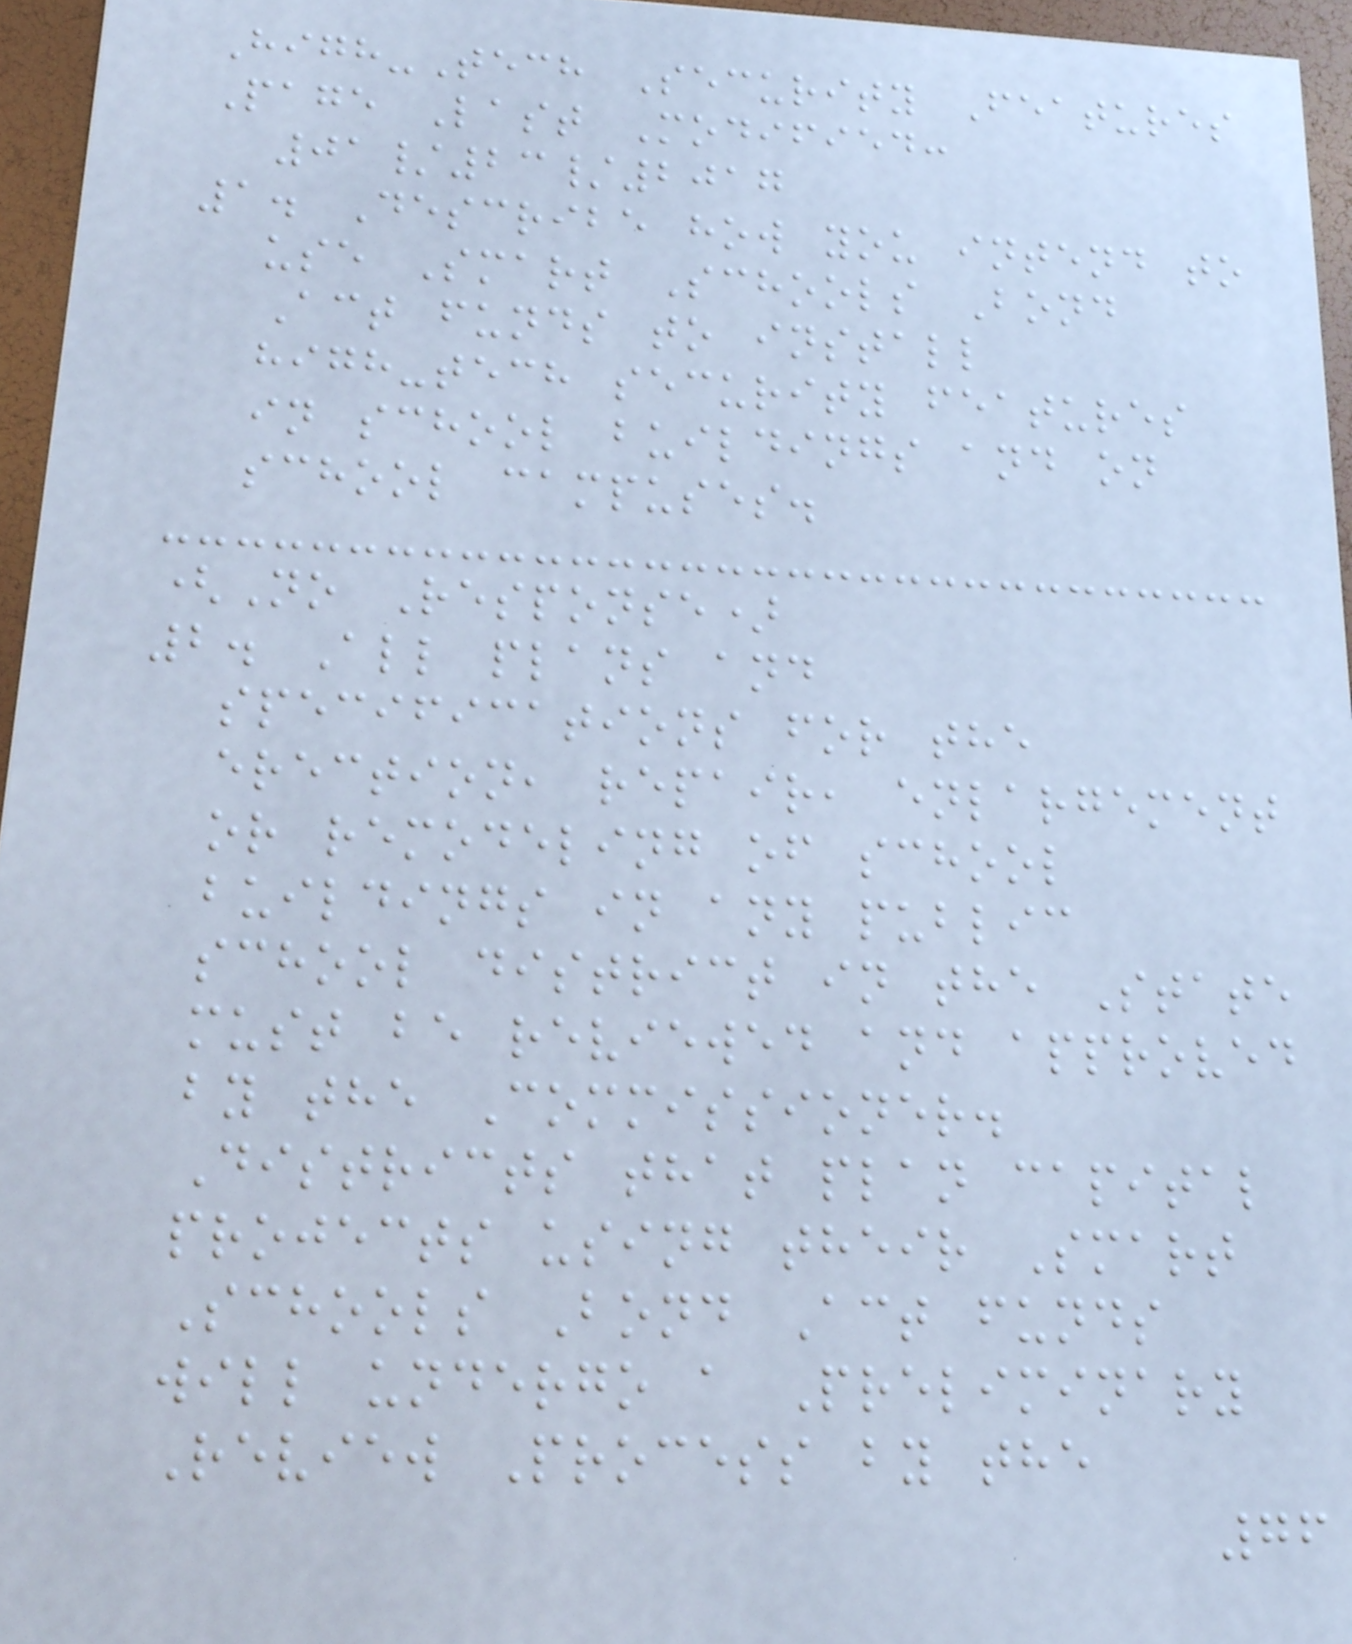High-Tech Security Features
Page Last Modified:
01/23/2017
1. Describe how you intend to
use Smart Schools Bond
Act funds to install
high-tech security features
in school buildings and on
school campuses.
(No Response)
2. All plans and
specifications for the
erection, repair, enlargement
or remodeling of school
buildings in any public
school district in the State
must be reviewed and approved
by the Commissioner.
Districts that plan capital
projects using their Smart
Schools Bond Act funds
will undergo a Preliminary
Review Process by the
76
